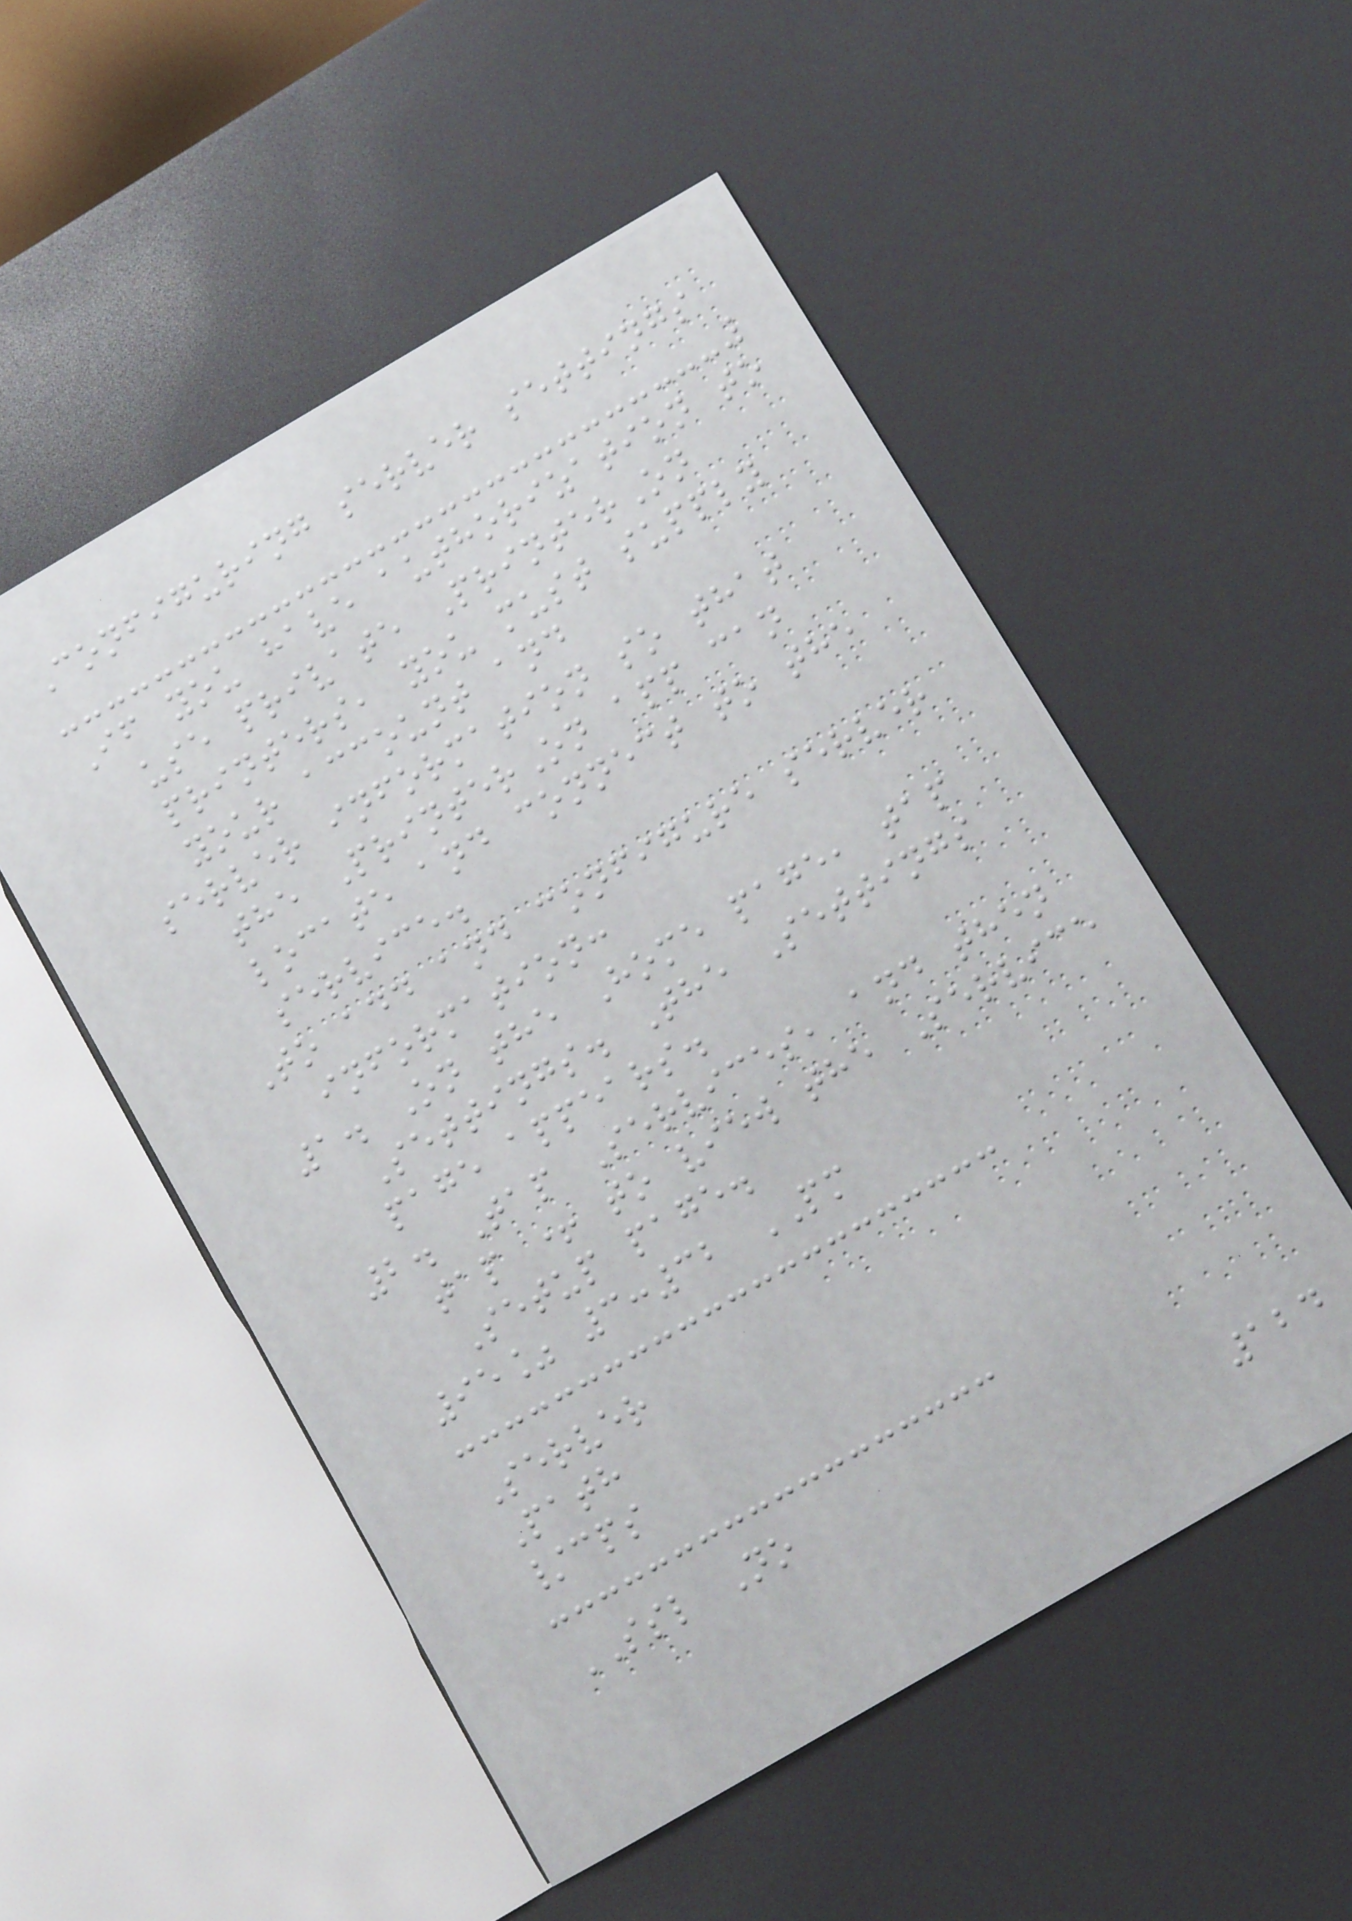Configuring server settings
If you have authorization to
use private PrinterOn
printers, you must supply
your account and
server information so that
the PrinterOn app can
locate and connect to the
service.
To add and configure server
information:
1. On the Home page, tap
Settings. The Settings
page appears.
2. Tap Services, and then
tap + to view the Service
Setup page.
95% 3:32 PM
Server
Path
/cps
SSL No
124
